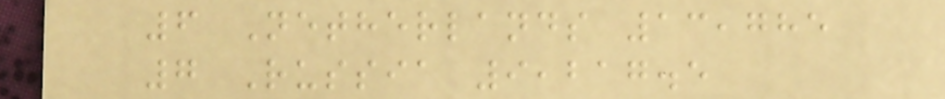6 Netherlands 13,785
7 Russia 9,217.5
